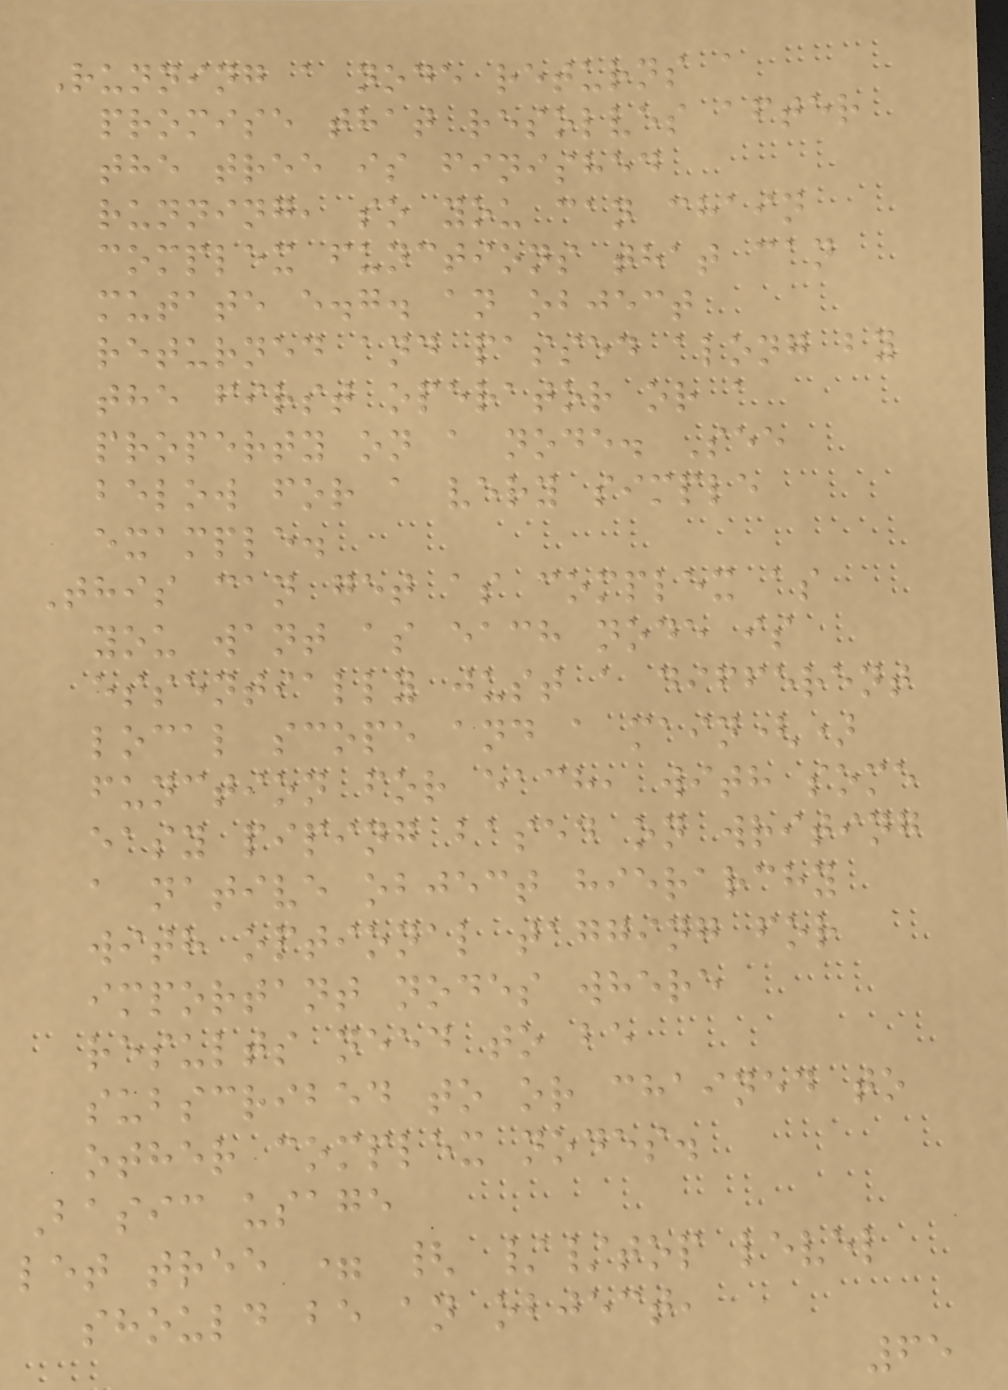Running a node returns a
promise that resolves after
the tree is finished
running, so you can chain
complex functions that can
mutate e.g. an object
returned and passed along by
the first operator or a
property on a node. See
below for a very simple
example.
This can get as complex as
you want as each node is
essentially just a different
local scope and a main()
function for each, with some
easy piping based on writing
a native object hierarchy
with optional tagging for
important nodes where
results need to be
subscribed to or chained to
other complex nodes.
Basic usage
let tree = { //top level
should be an object,
65
